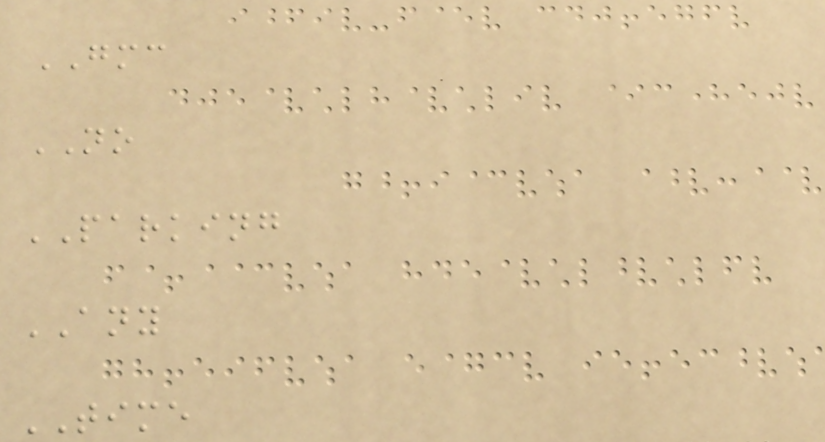GMC
NO
PARKING
ANY
TIME
